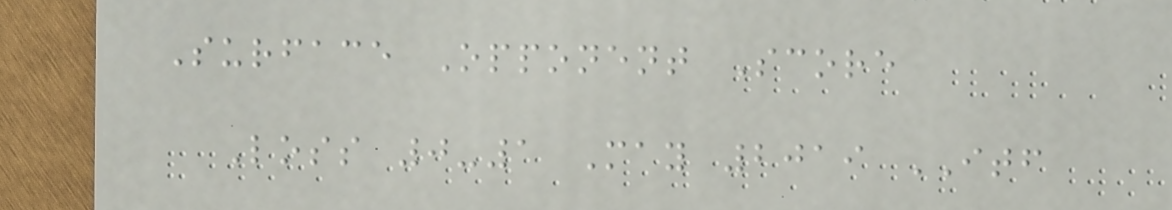Surface Opponent Score
Loss 0-1 May 2019 ITF
